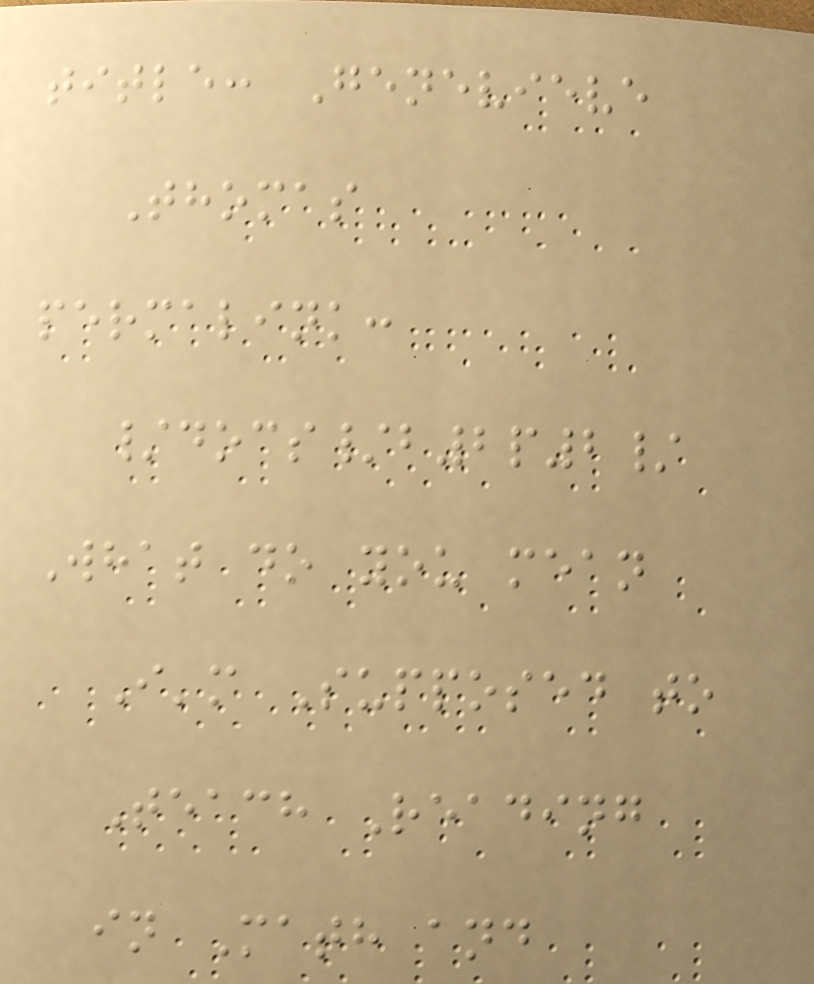title: Genevieve
Thomas
permalink:
/docs/b2p2/
What do you mean
I'm Supposed to
Teach Reading
in Math and
